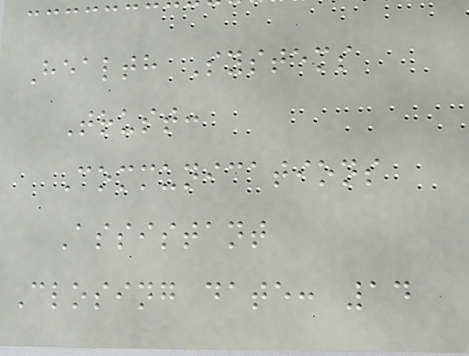Health Systems
Trust:
Communications
Assistant
Closing date: 14
